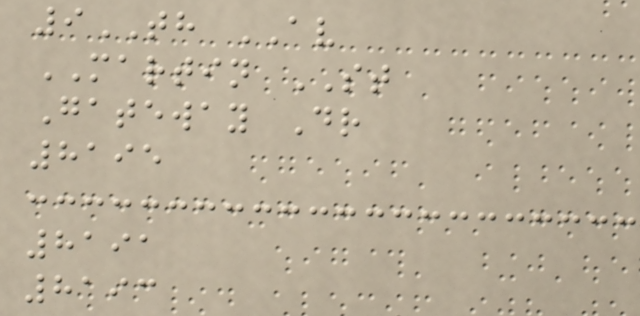9TH AV
MARTIN ST
Gateway Dr
8195
8191
8193
